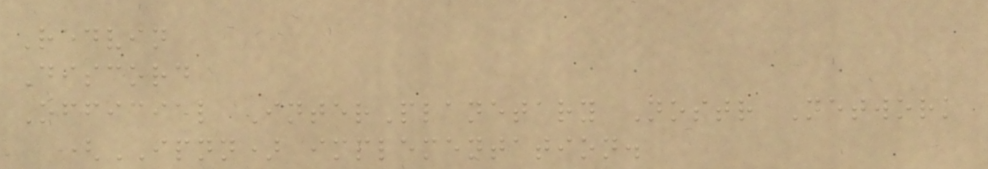Redvin
Discord
Official InterPlanetary Nostr Network
(IPNN) implementation.
